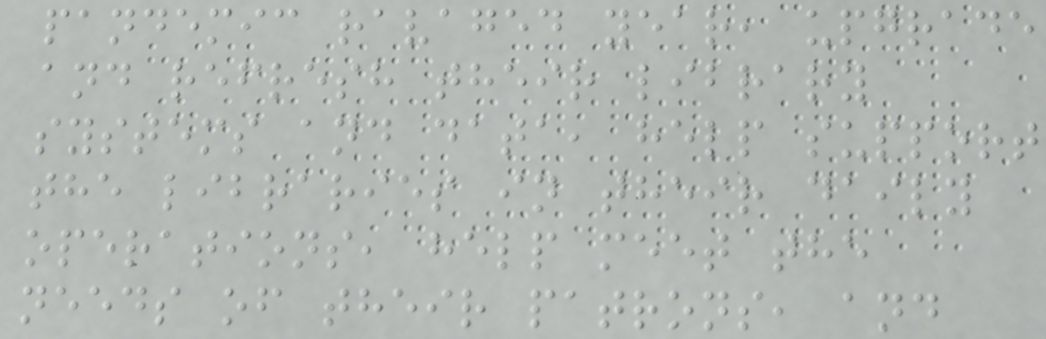pandemic ravaged year, upgrade
and refresh their library
systems and data, help support
the libraries in their daily
operations, help meet the
needs of their patrons, and
